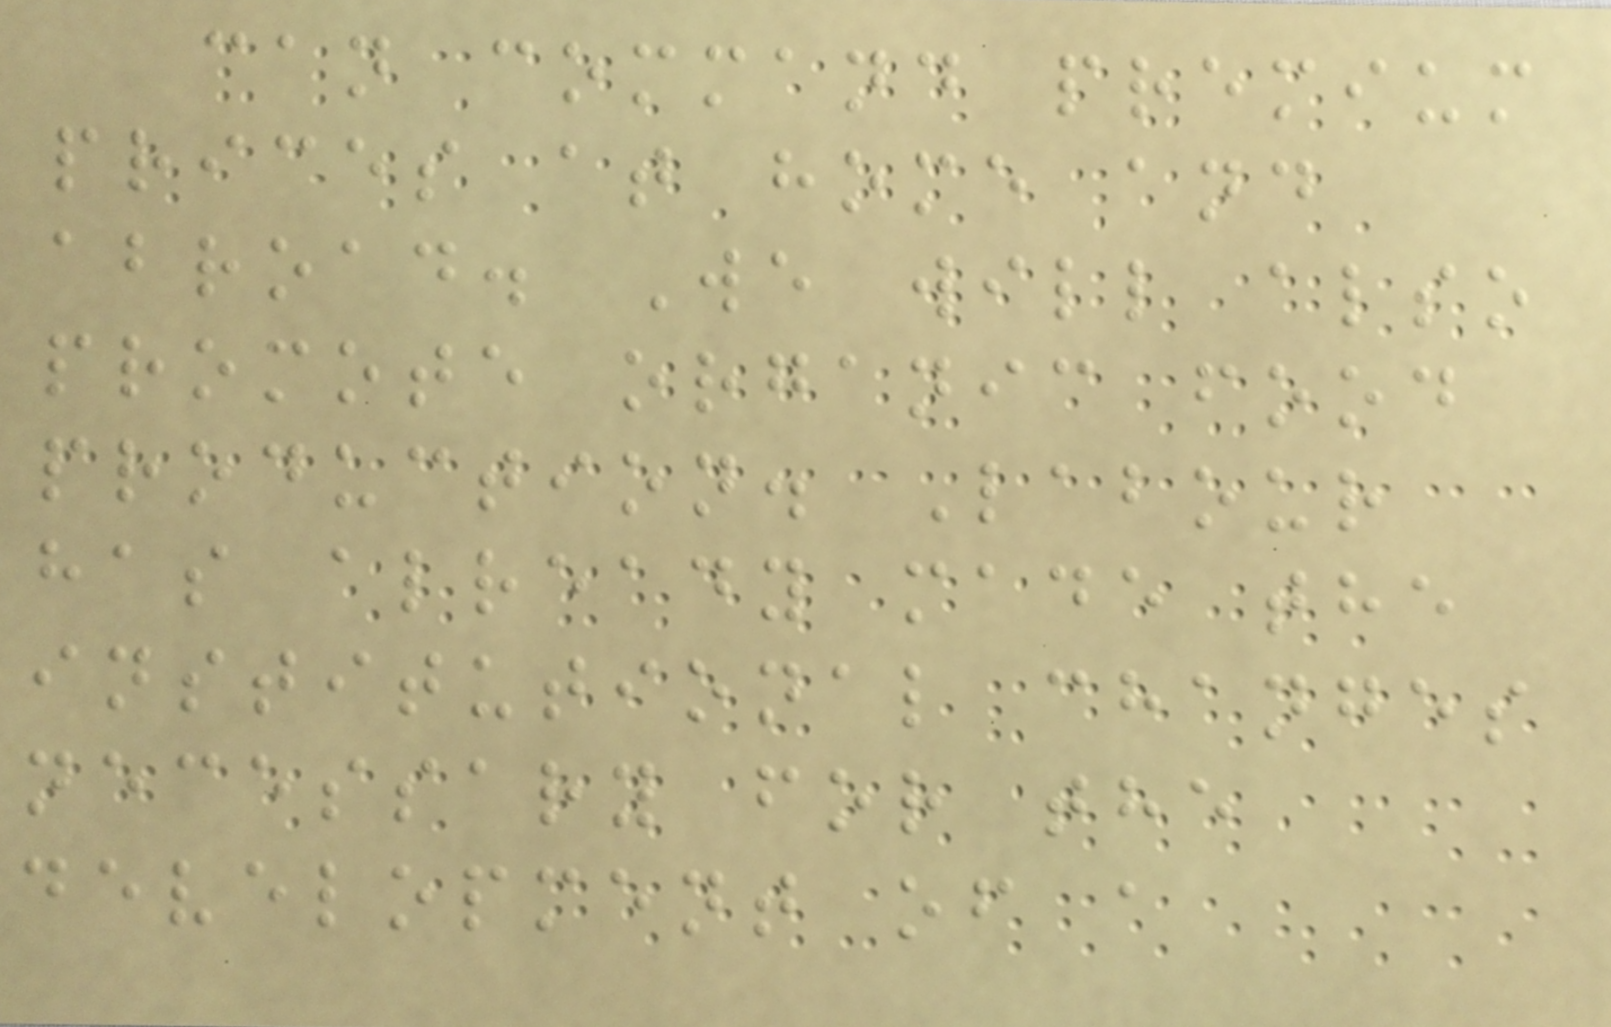can command premium
prices at home and
abroad. We will also
promote organic food
production. Labour
has already made the
institutional changes
necessary for the
development of a
